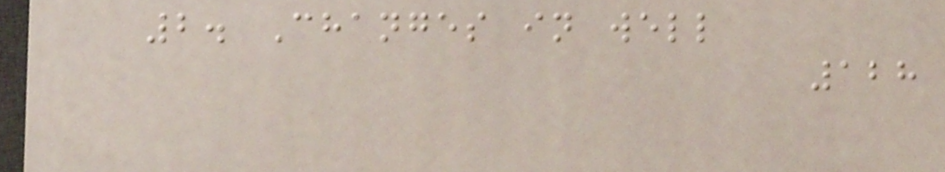2. Changes in well
128
